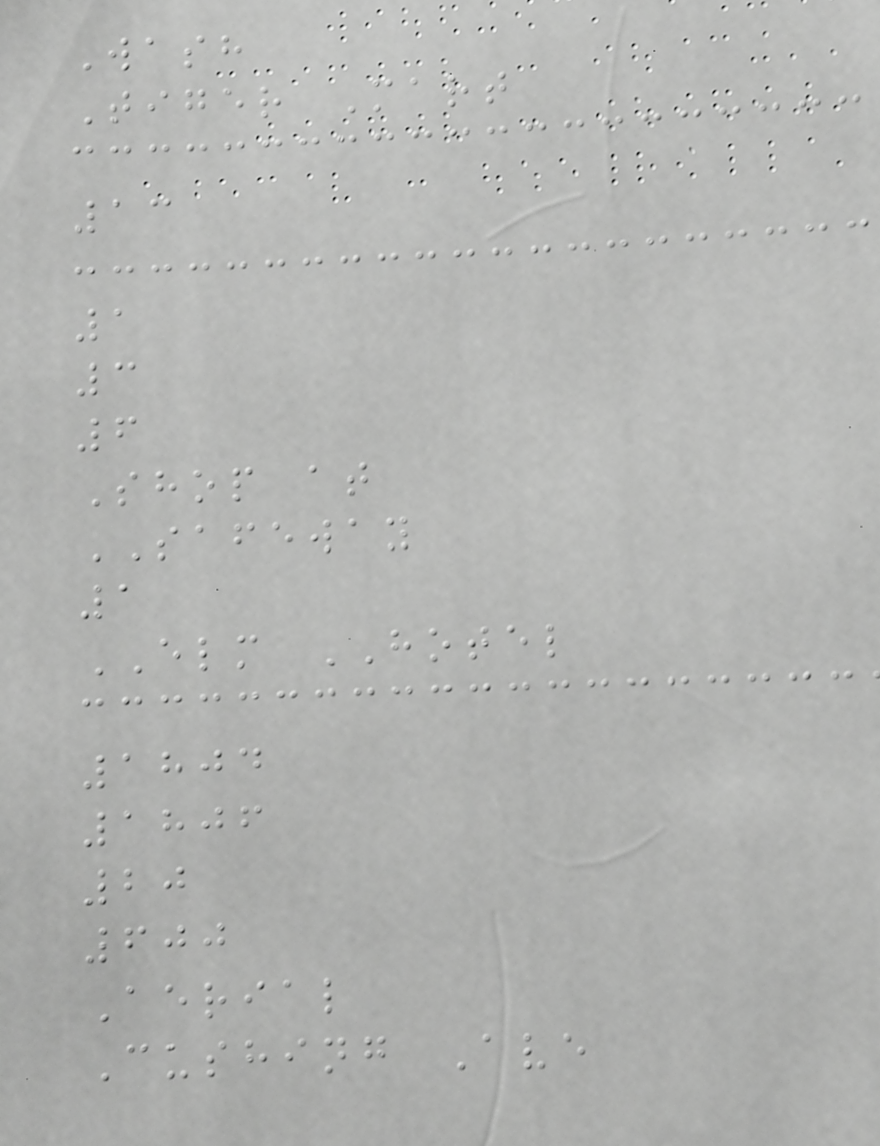Wash
Tiger Mart
13
1
3
6
Shop at
SAFEWAY
1
ELM HOTEL
1804
1806
20
600
Aerial
Cushing Ave
